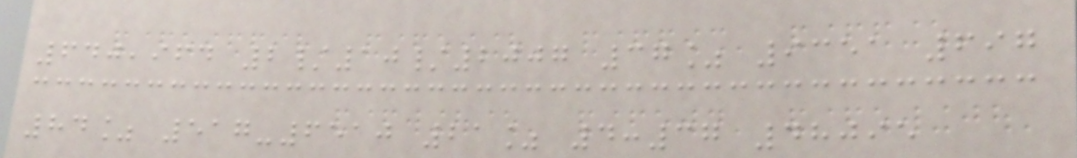640,964 2/10/2007 37% 9351 697
84% 517-6510 21% 4:37 48095
